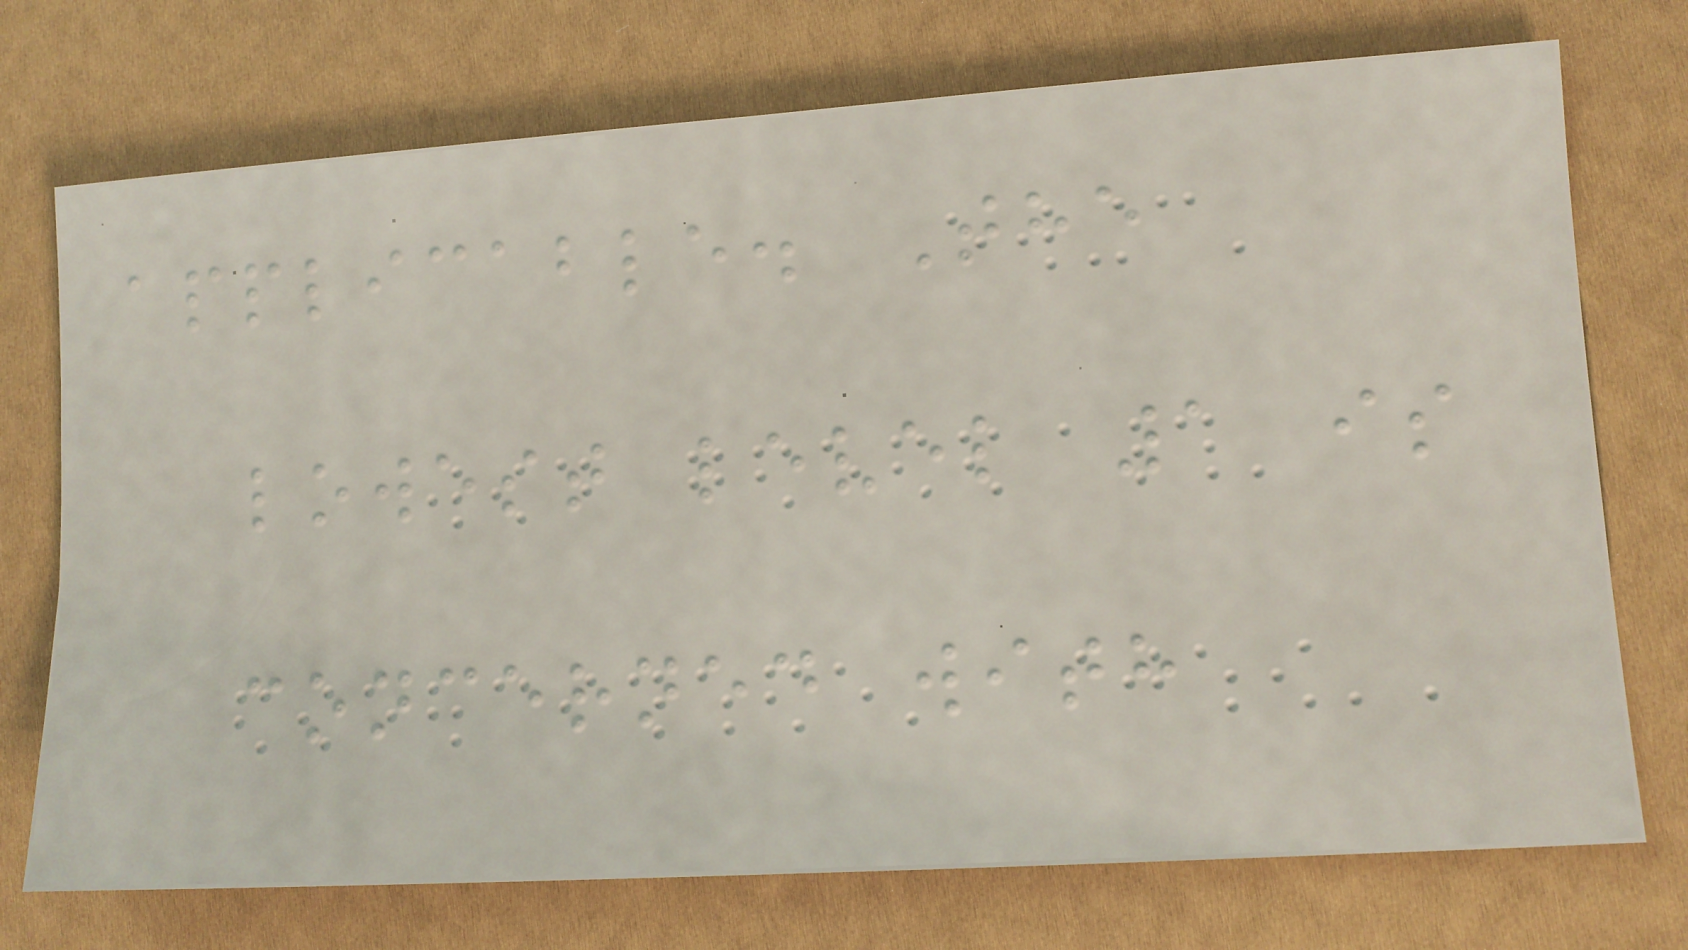applicable. The
lowest level 1 is
concerned with
